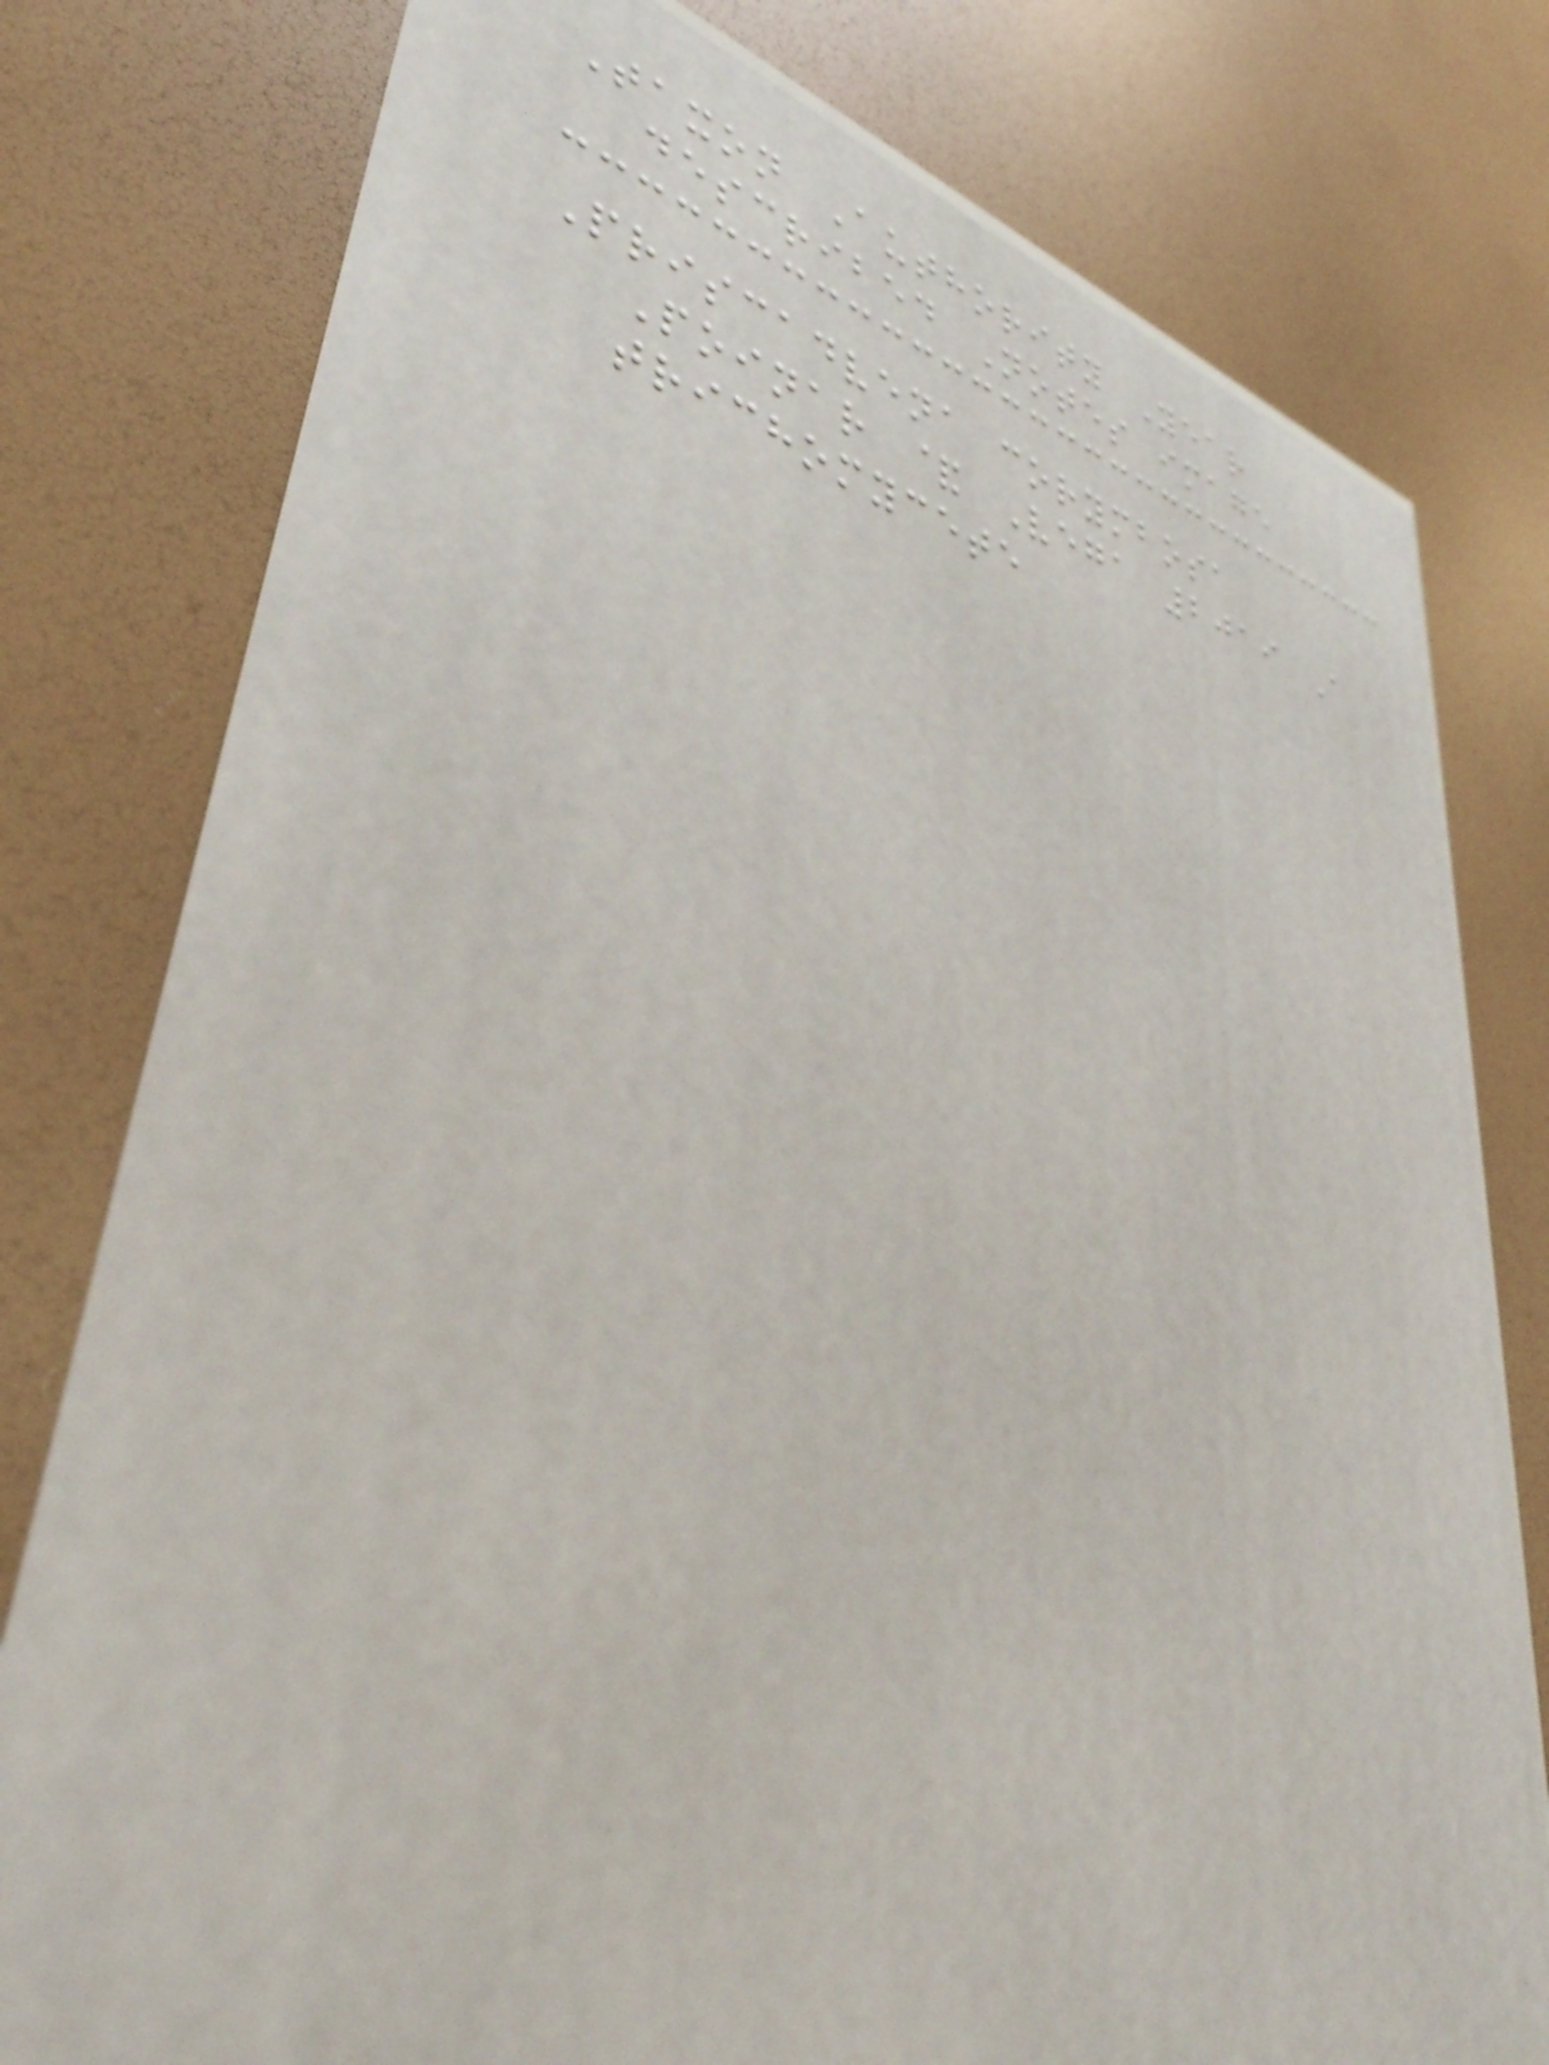Taxon Authority Year
described Notes image
Priscadvena corymbosa
Poinar & Vega 2019 A
trichomycete
